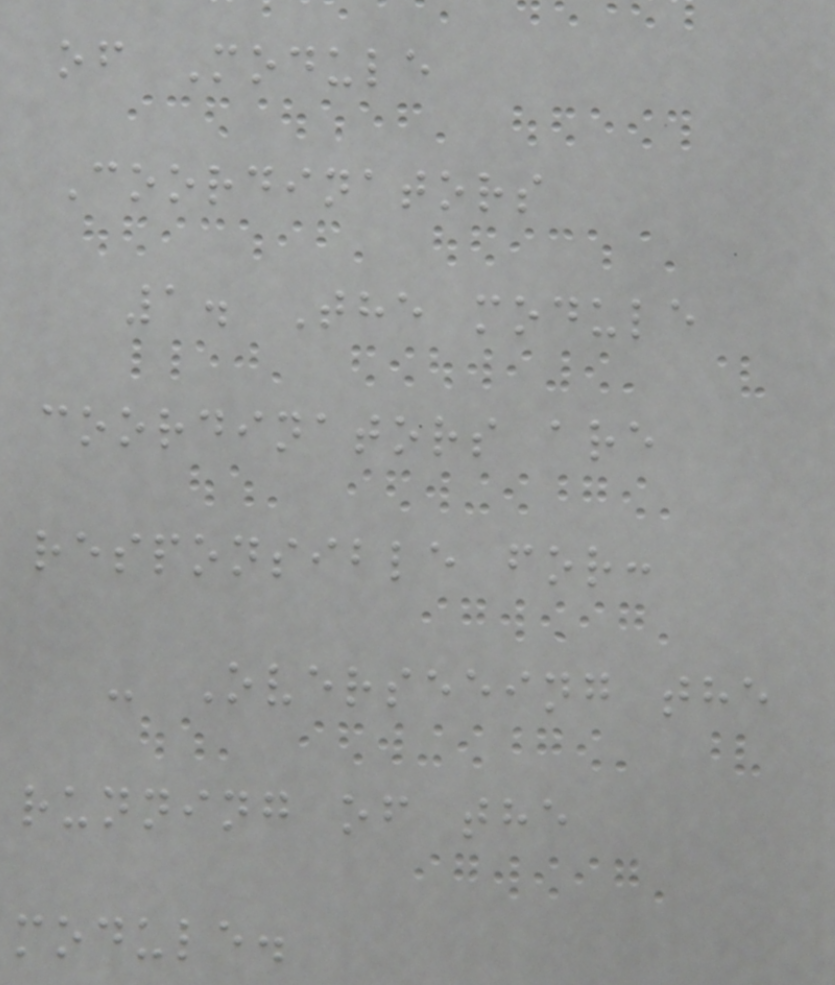of Module
Coordinators
1. The module
coordinators are
responsible for:
- Overseeing the
running of the
module.
